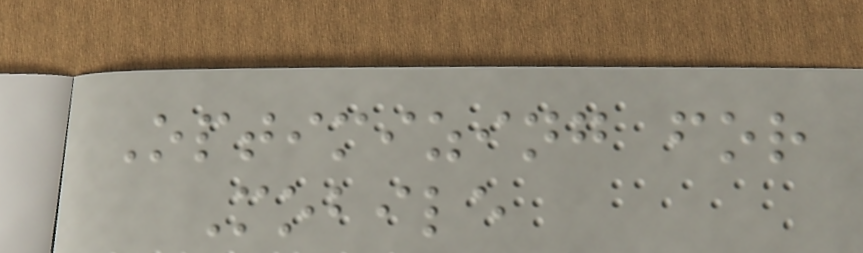Optimizing for
Mobile
